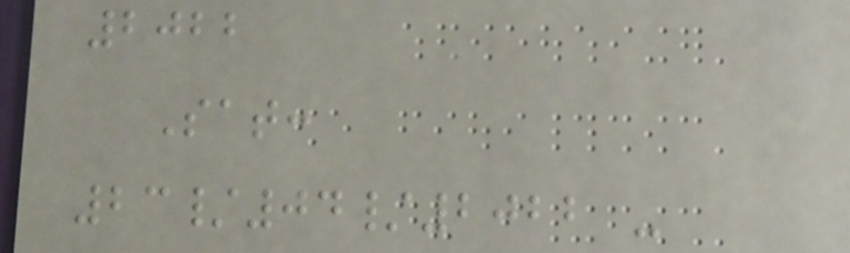2022
Sat:
23/04/2022 -
